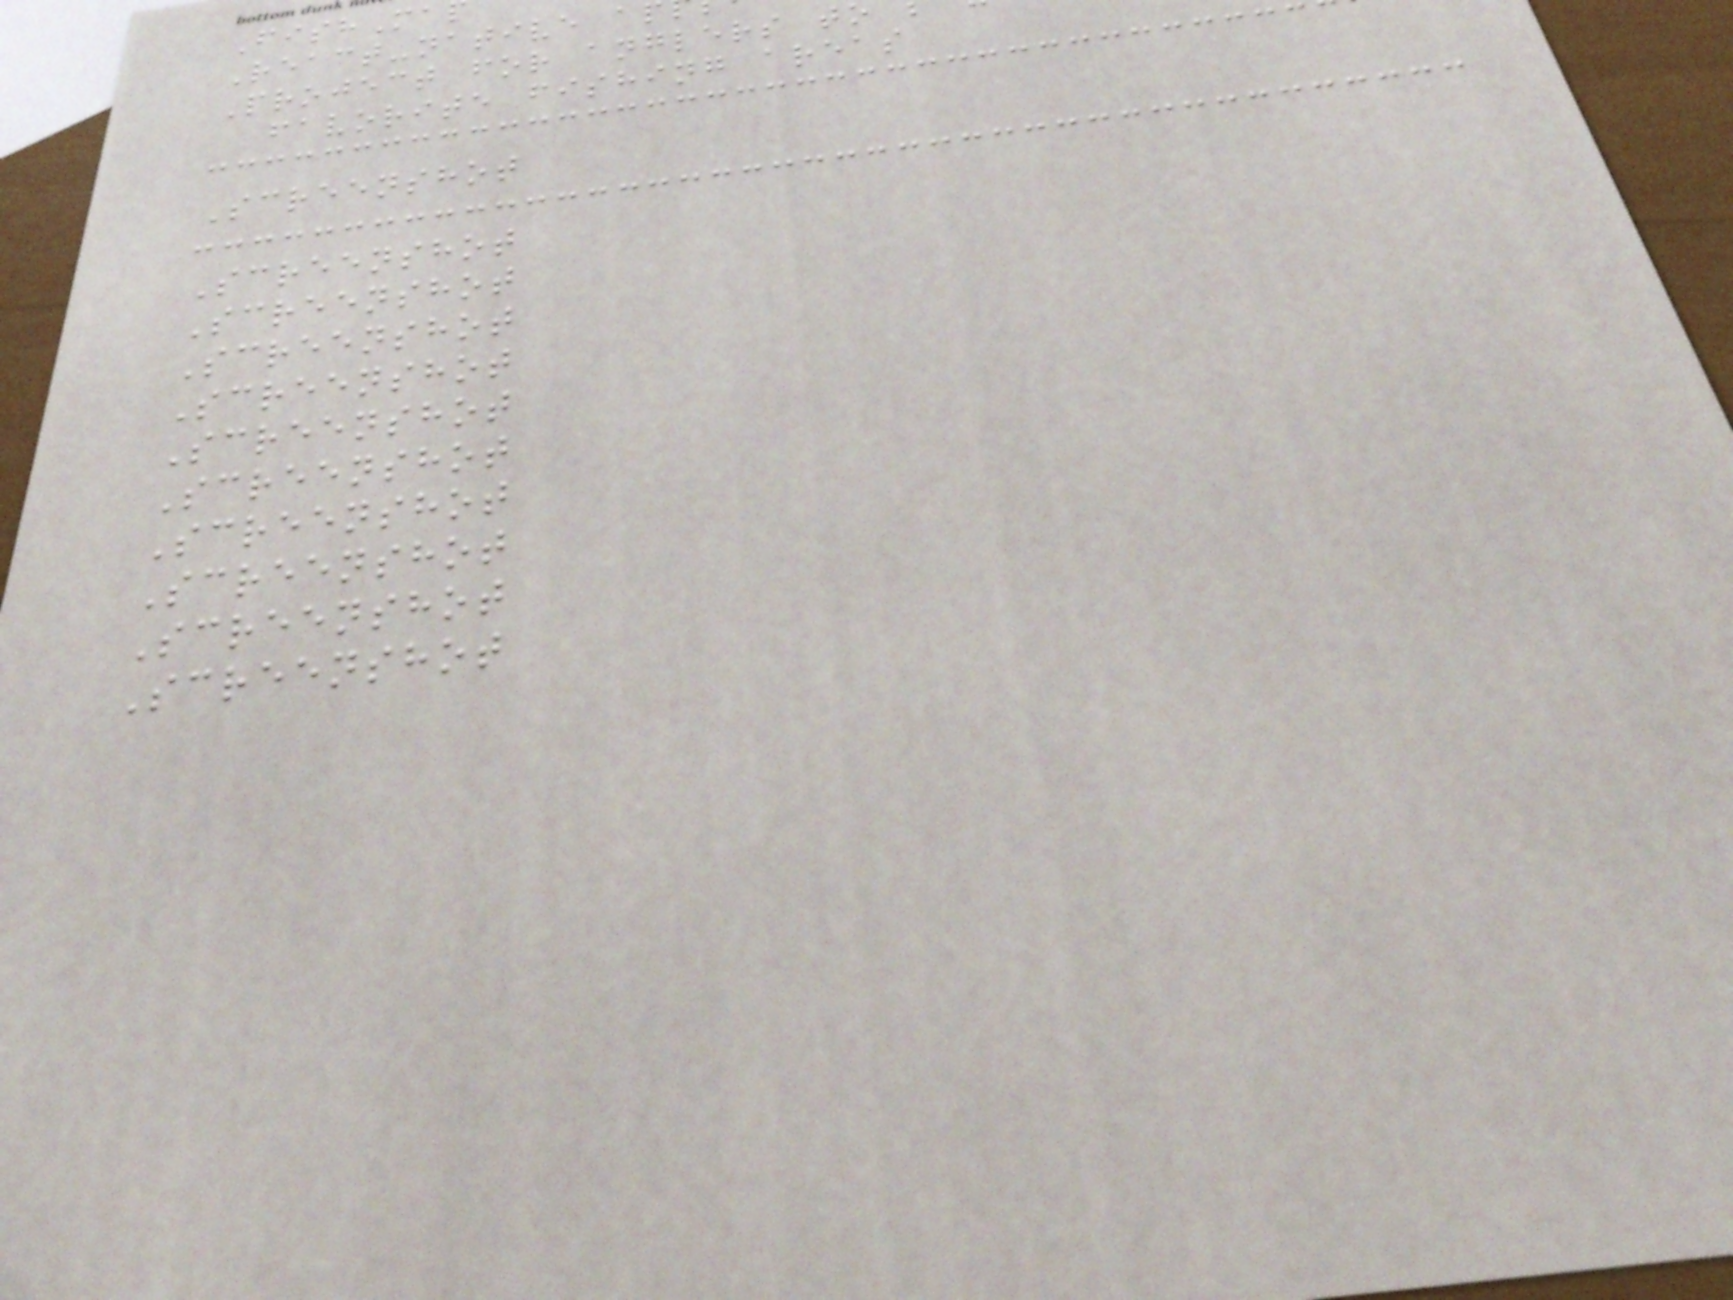FishMa
React-native a
Project for anglers t
favorite fishing areas
Screenshot
Screenshot
Screenshot
Screenshot
Screenshot
Screenshot
Screenshot
Screenshot
Screenshot
Screenshot
Screenshot
